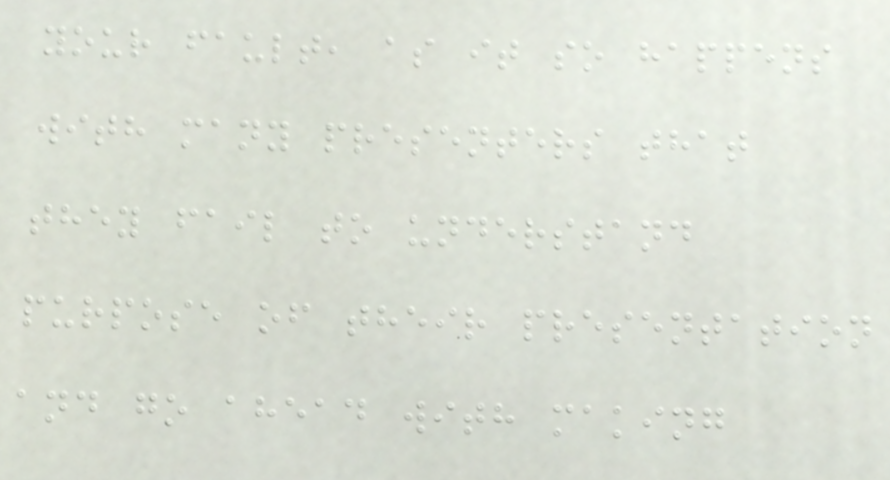your fault, as it so happens
with many presenters that
they fail to understand
purpose of their presentation
and go ahead with making
